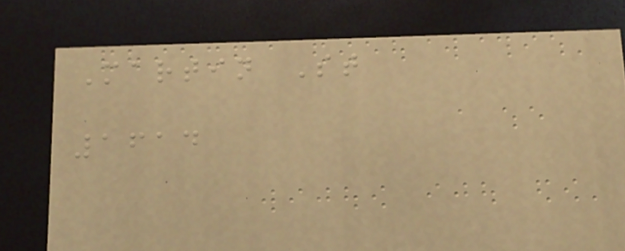Martin St
1614
